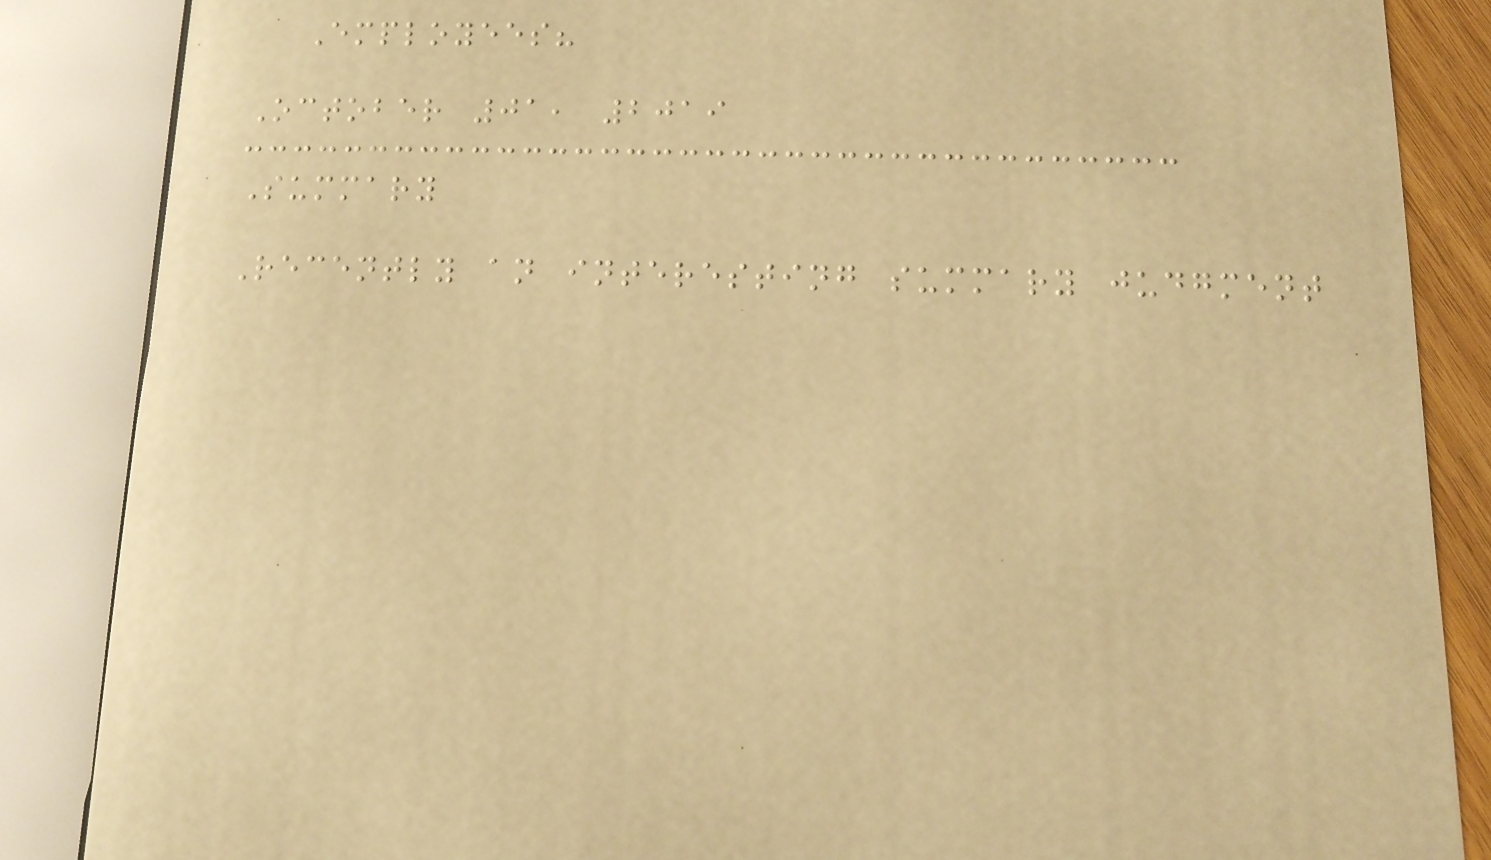Employees?
October 01, 2019
Summary
Recently an interesting summary judgment
